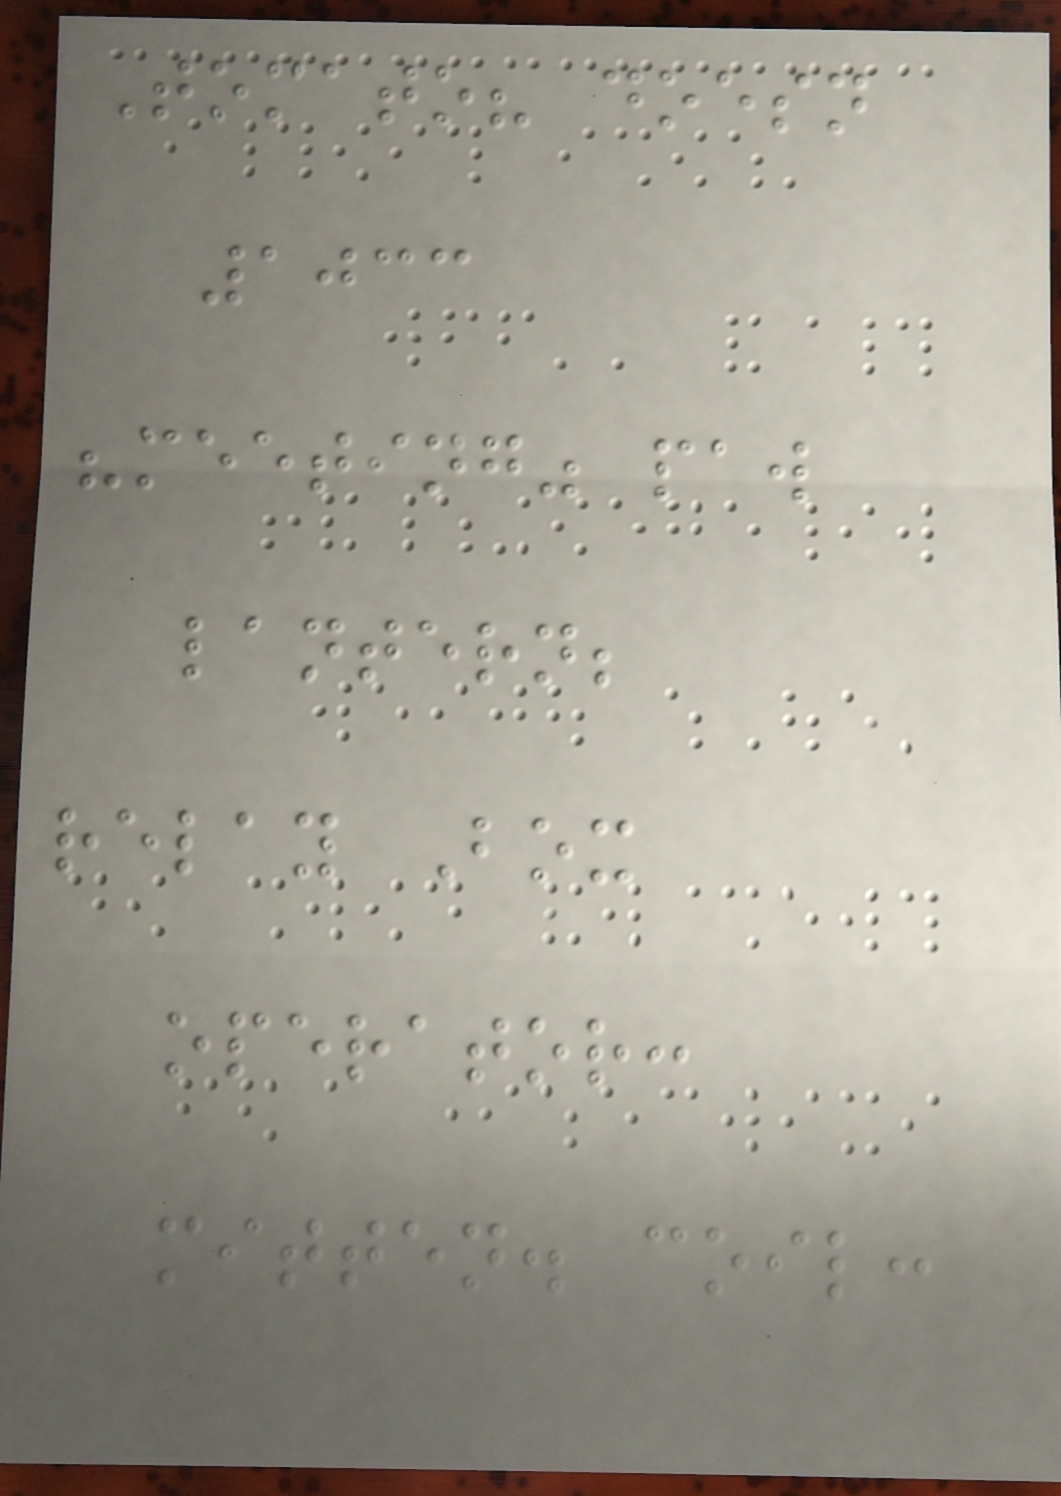Tomato? doesn
1033
"meeting" paw
lantern;
relay Box
operator:
mitten. coil:
